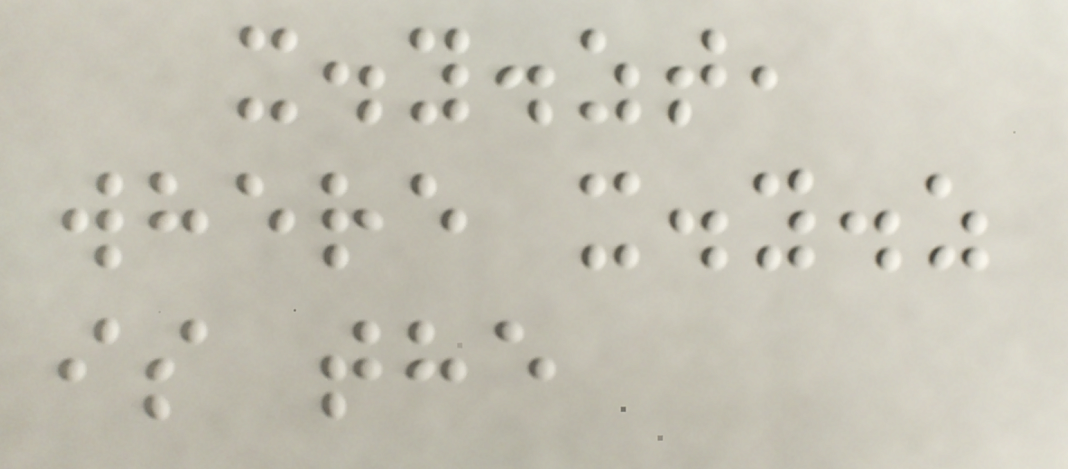x.y.zt,
where x.y.z
is the
